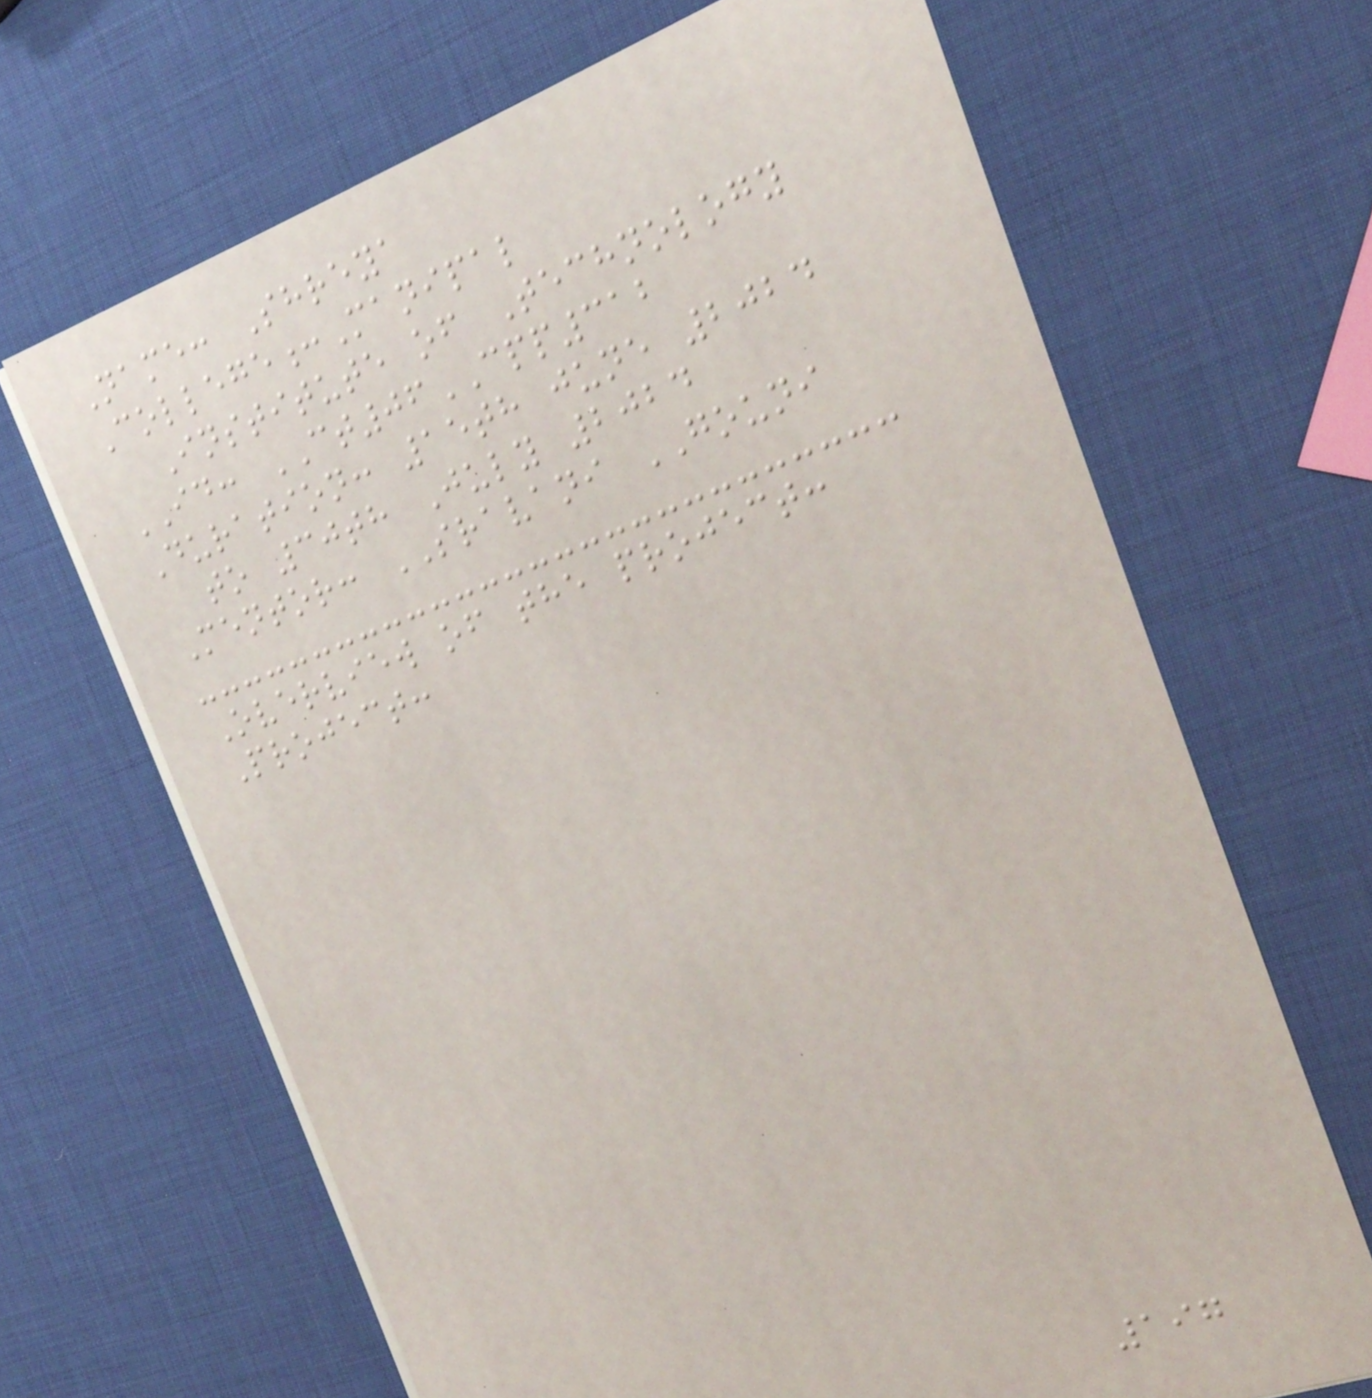Name: Shreya
College:Manipal
Institute of Technology
ID: CT06CPP312
Duration: 15th june 2024
to 30th July 2024
Mentor: SRAVANI GOUNI
Overview of the project:
Project:
197
